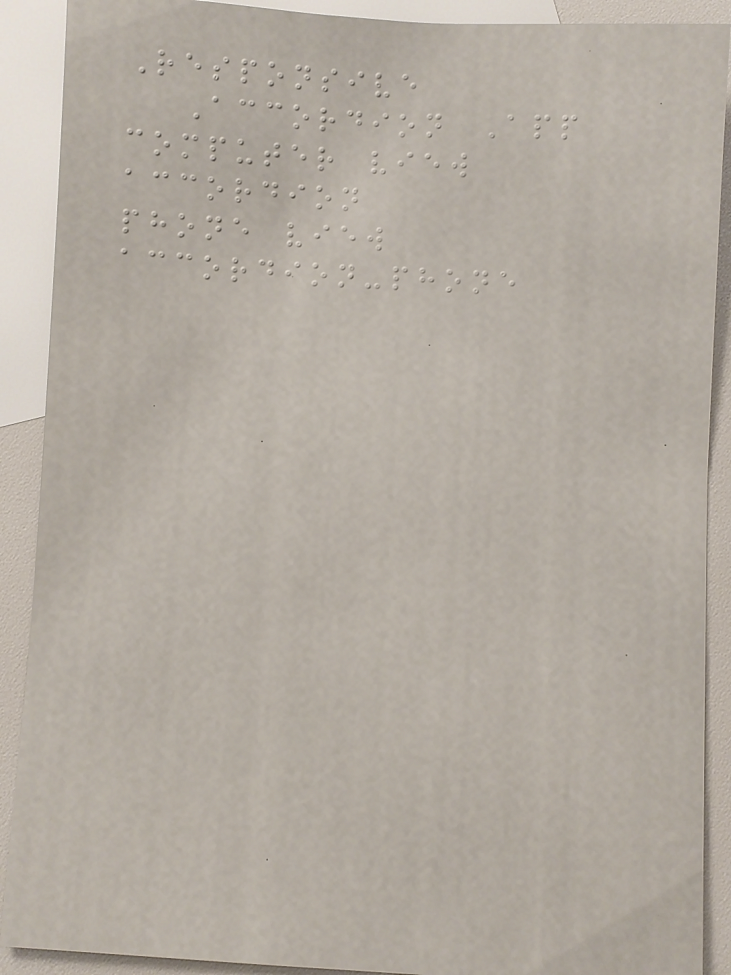Responsive
Accordion App
computer view
accordion
phone view
accordion-phone
